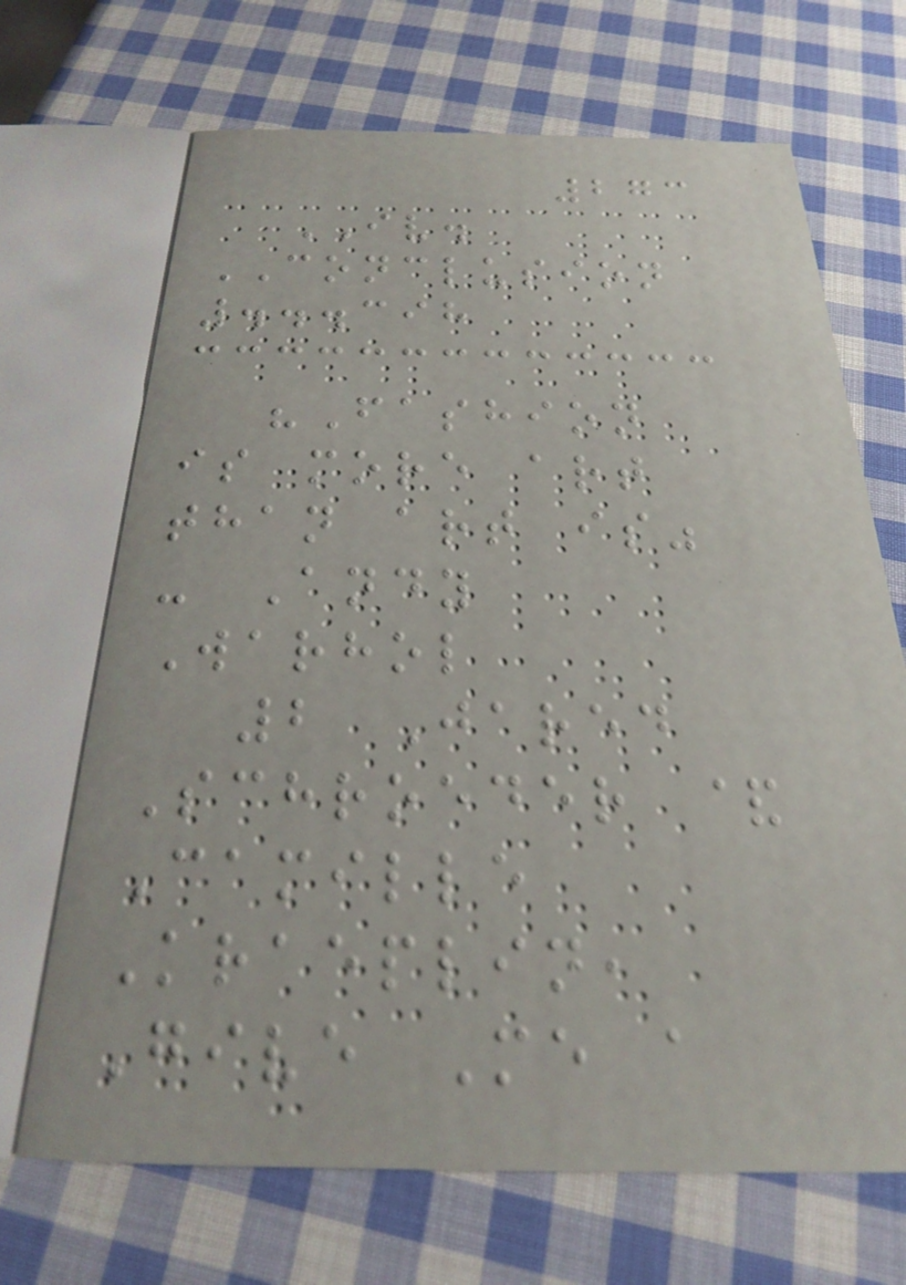273
IV.
CONCLUSION
...398
"Fashion
is more art
than art is"
- Andy
Warhol
2 Jared
Schroeder &
Camille
Kraeplin,
Give Me a
